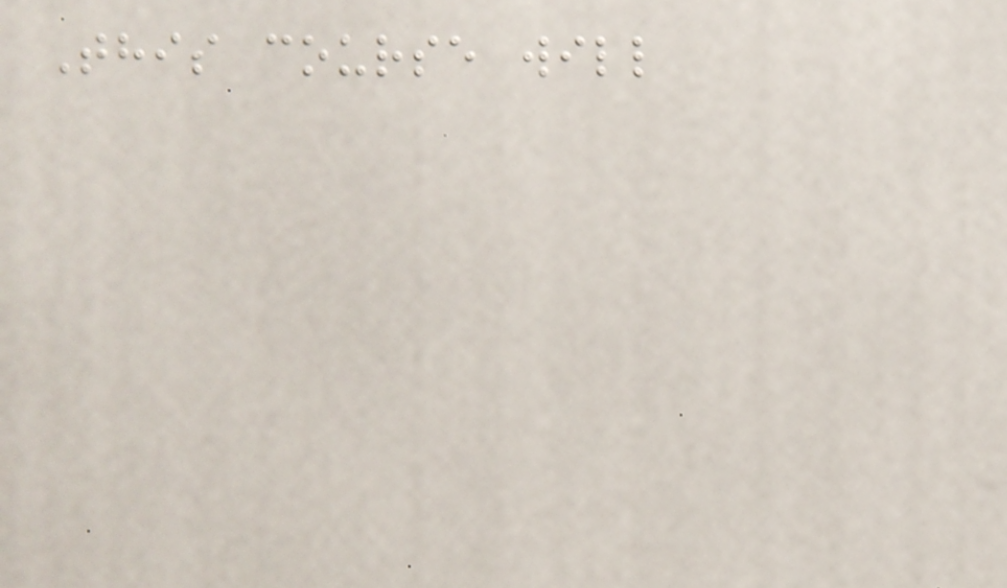This course will
